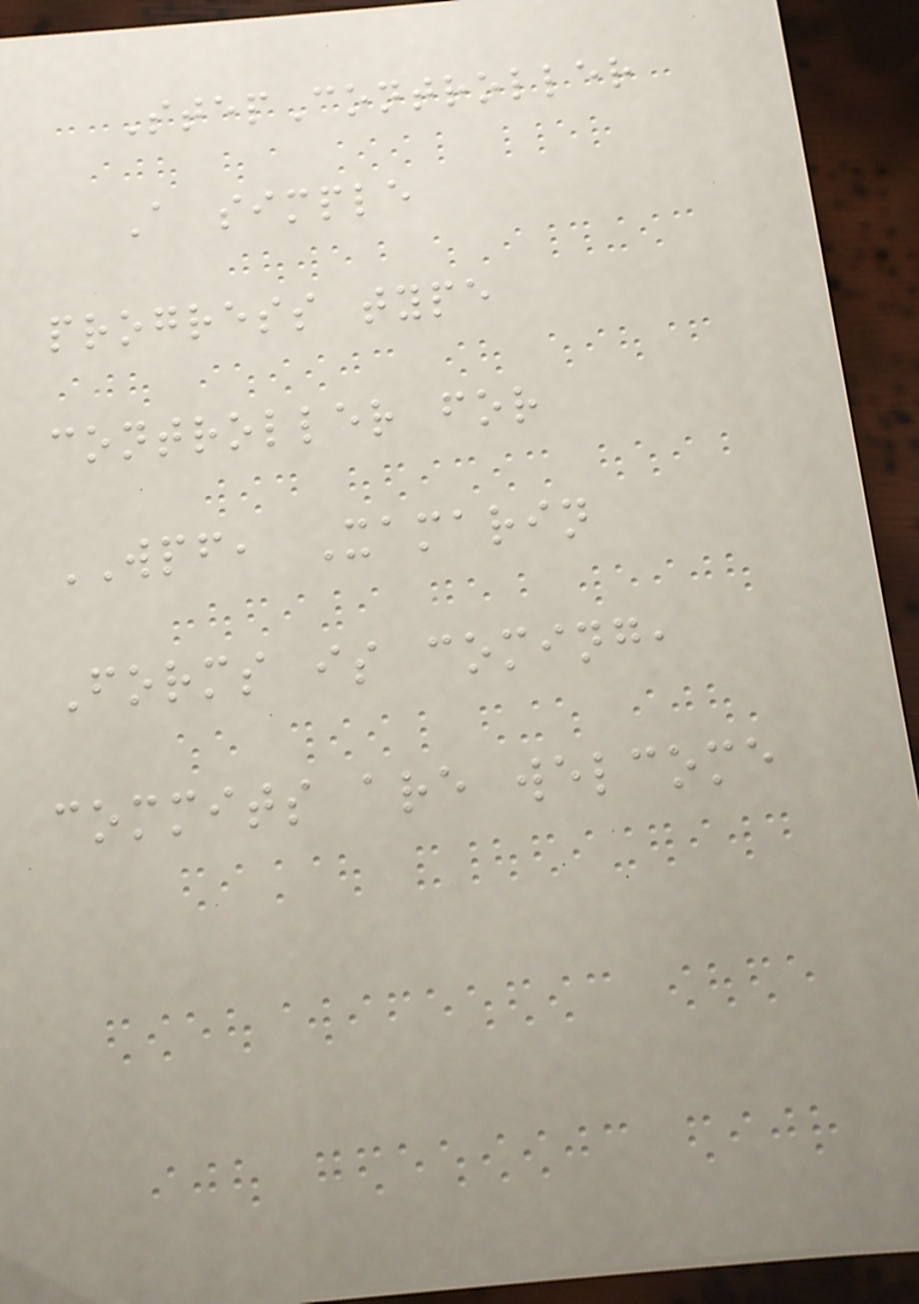StepController
A simple
progress type
controller for
WPF, Xamarin
Forms is coming,
commits are welcome
